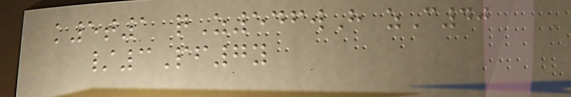k5t1 qZ546wH zC40
/3Pf7y
